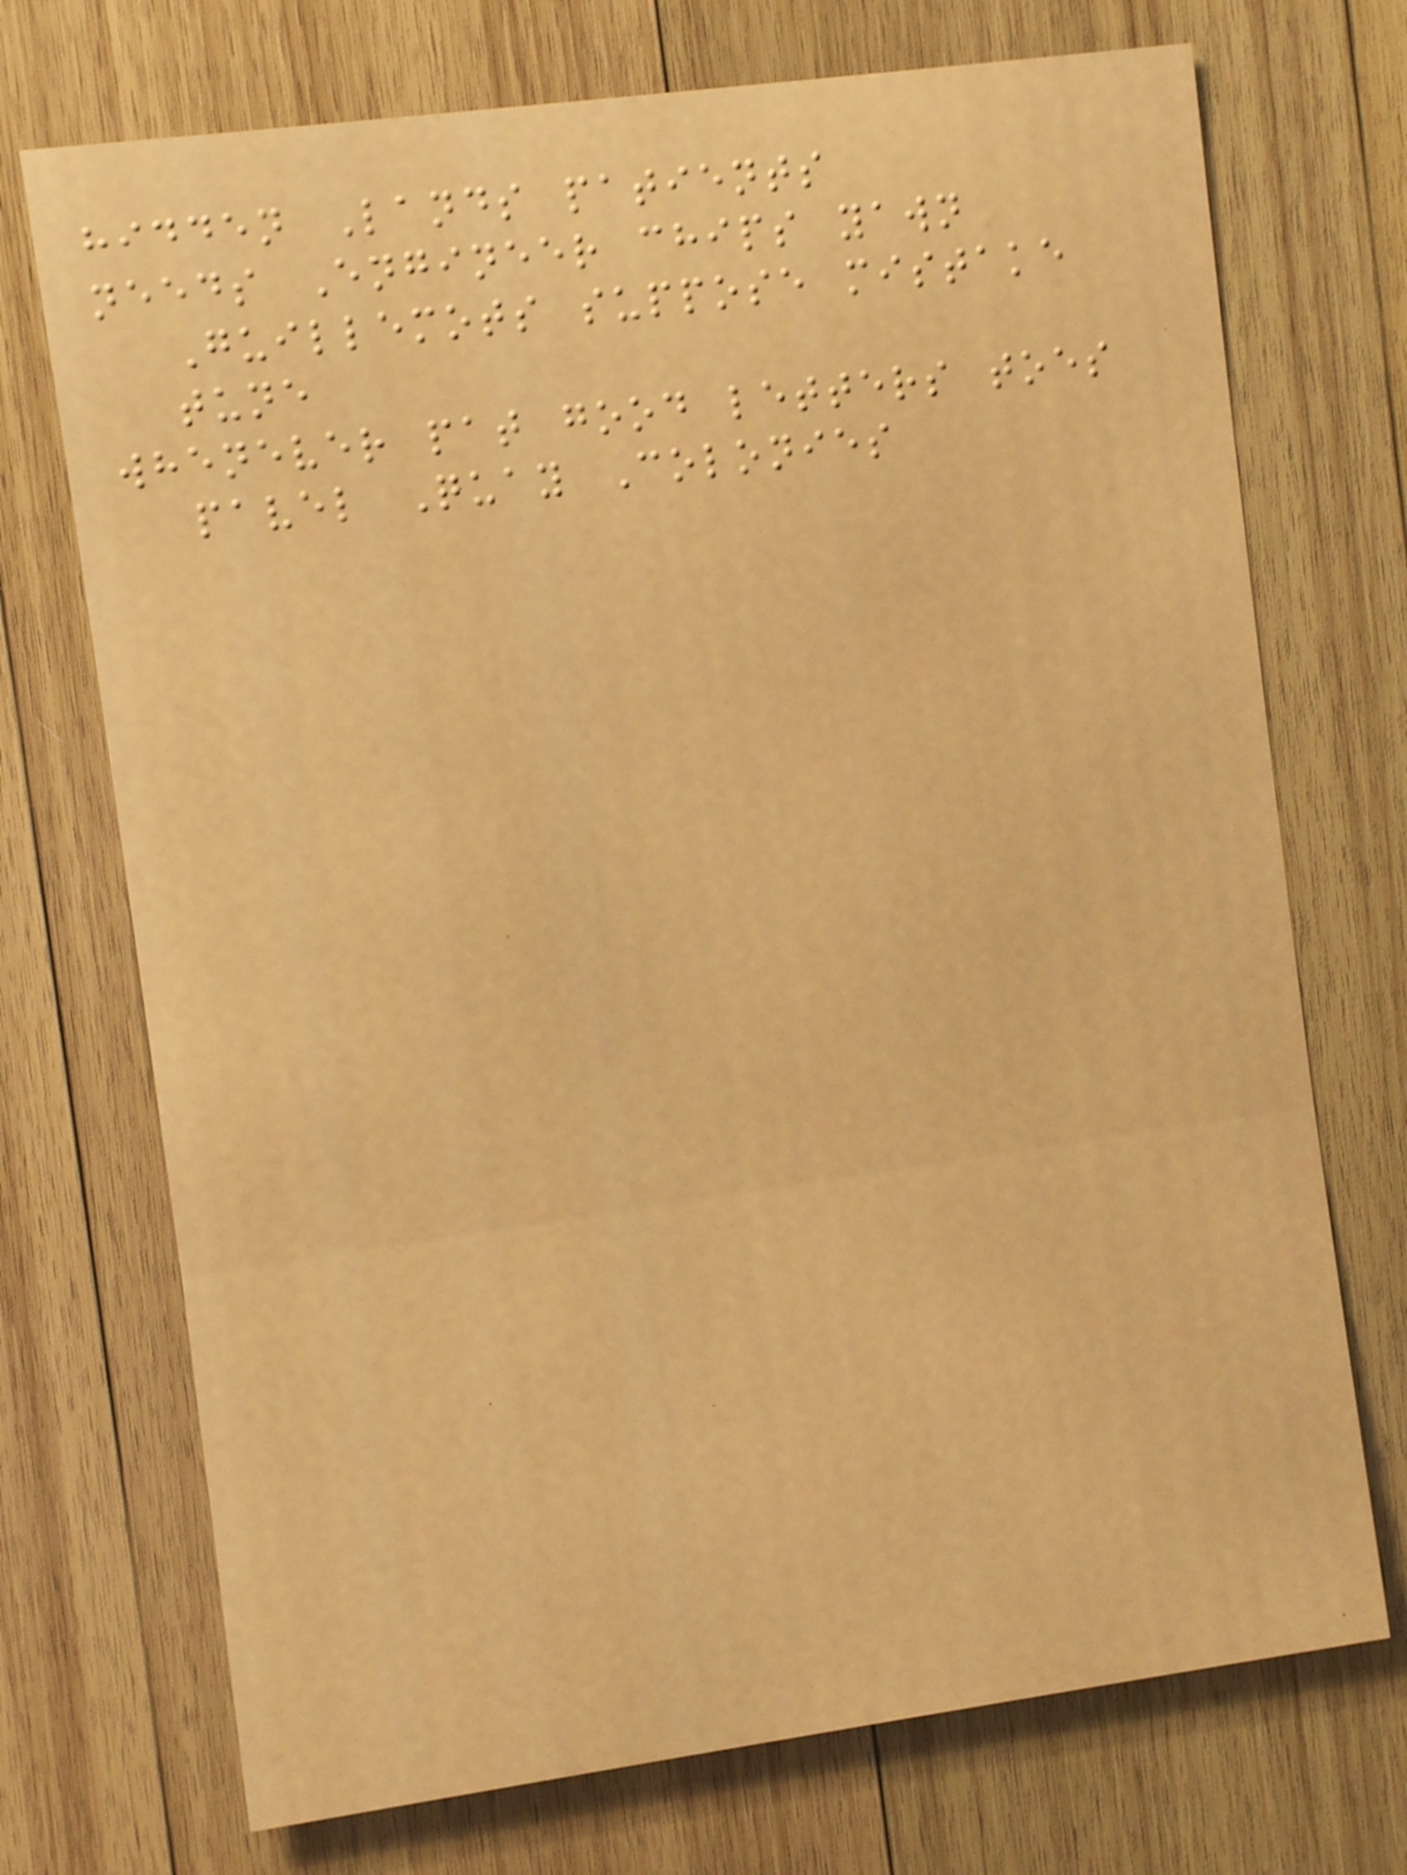hidden Lands patients
needs Engineer chips yawn
Guillemots suppose mistake
tune
whenever pat good letters toes
pavel Quay Colonies
